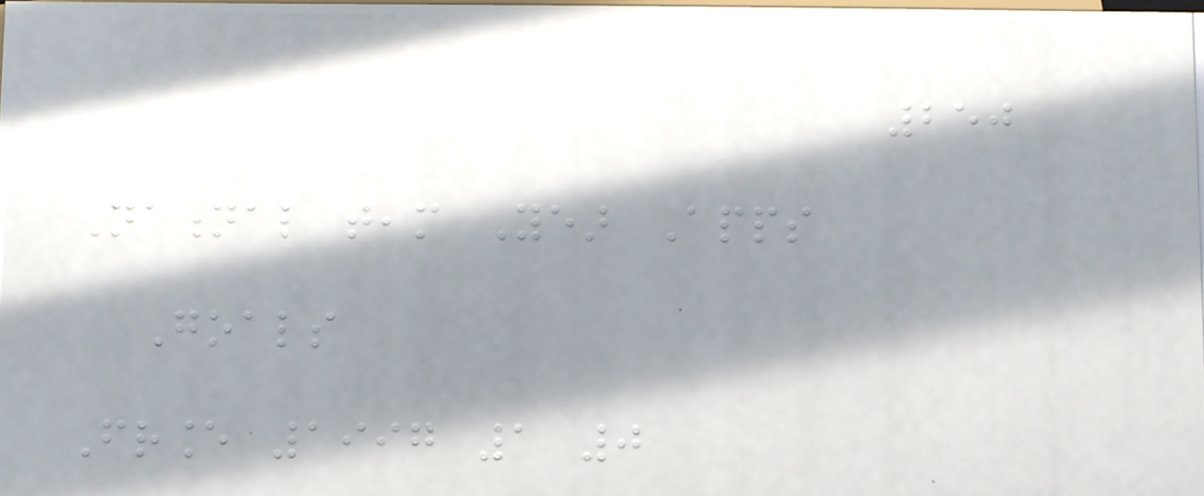250
National team Year Apps
Goals
France 1997 1 0
